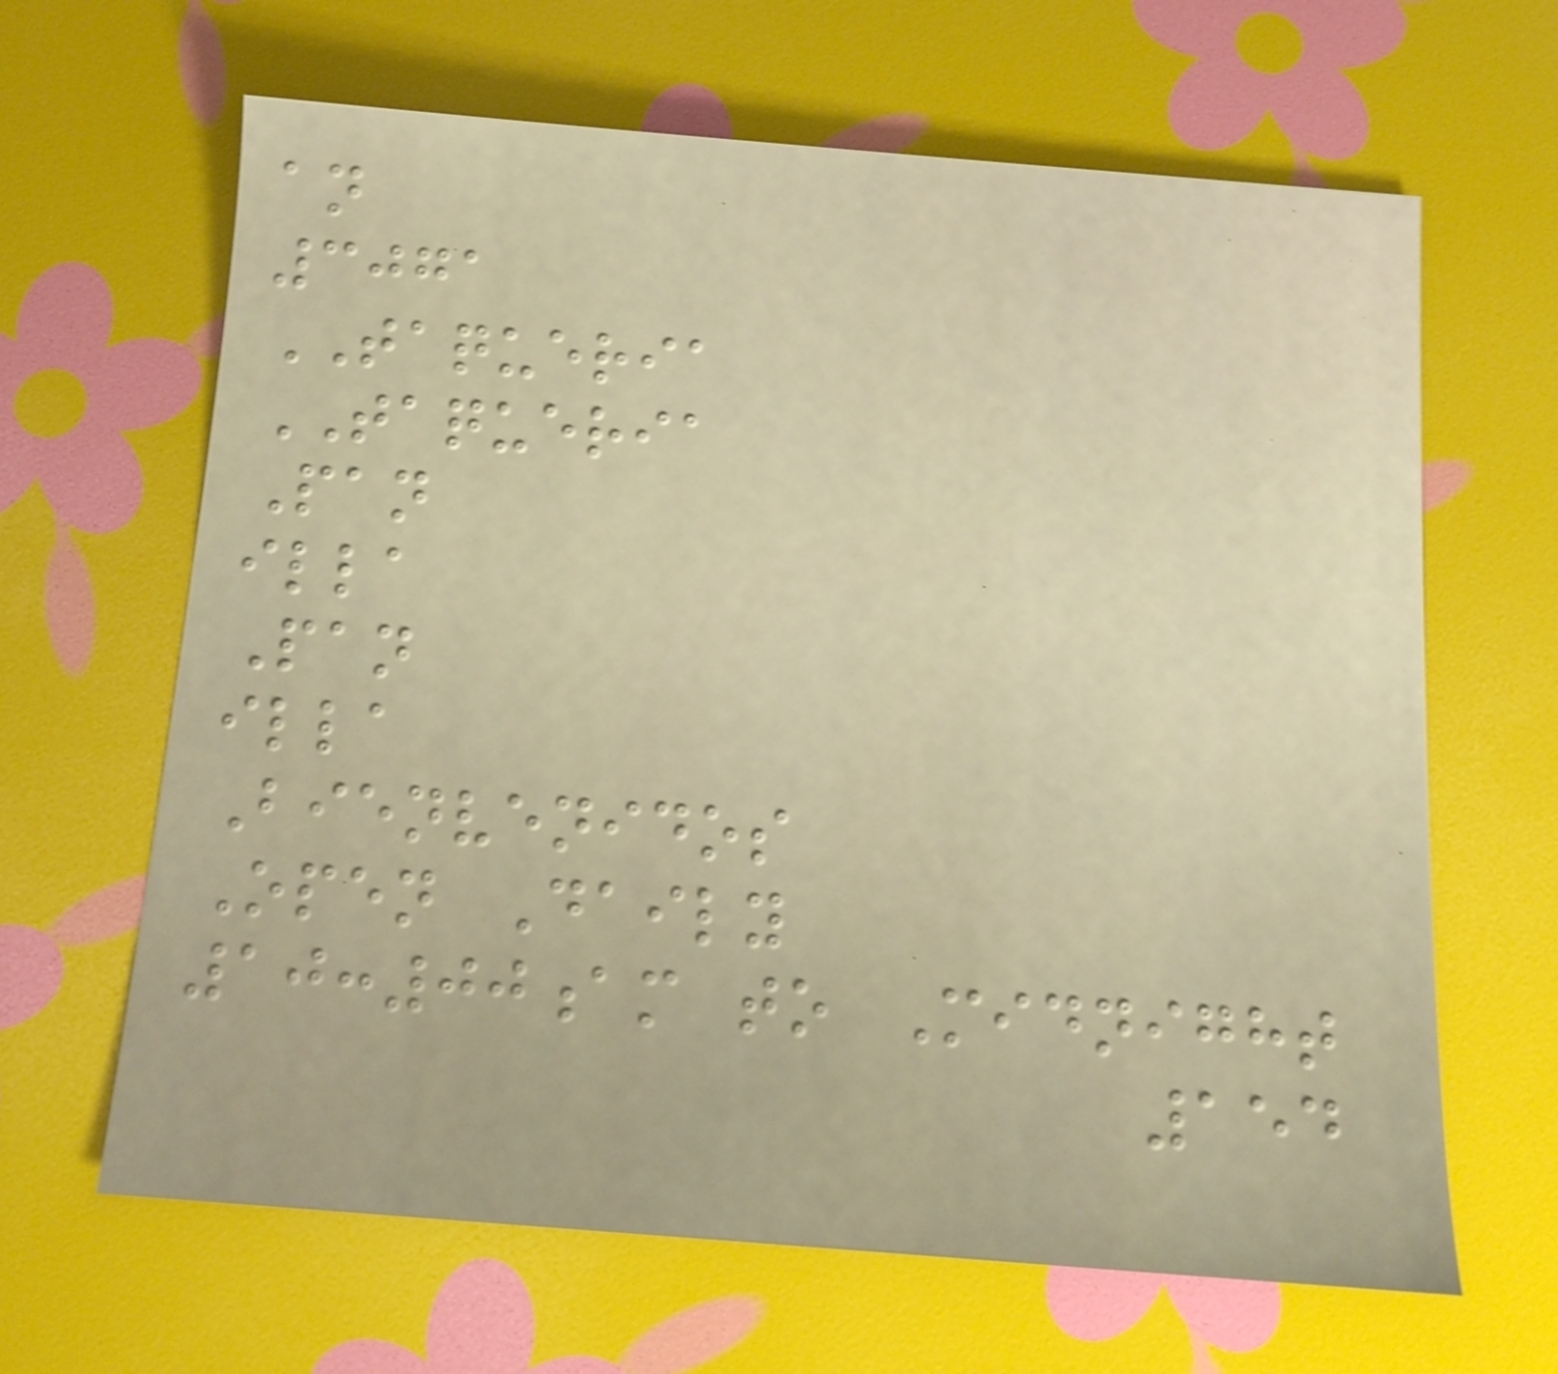an
3071
TAQUERIA
TAQUERIA
Pan
illa
Pan
illa
Bienvenidos
Open Daily
10:00am to Midnight
154
